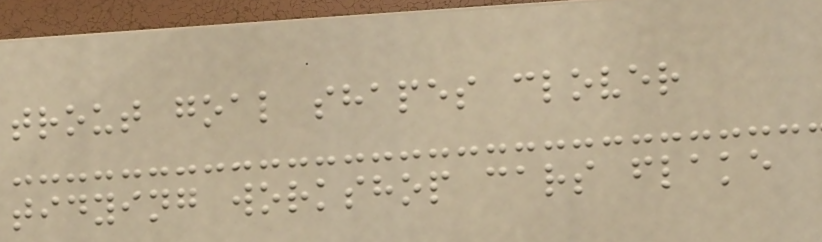trout goal shapes clover
tidying workshop cars flake
